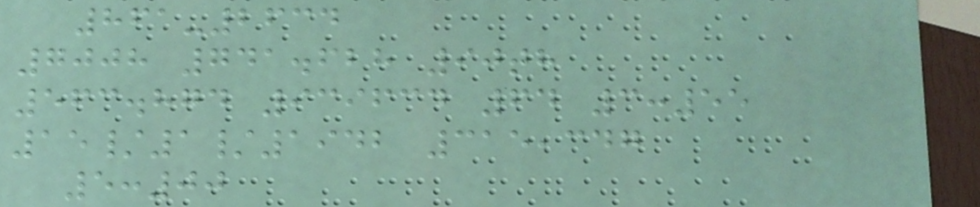861-2634
7008 741.628 90th
563.874 939634 64 3:55
15/1/1942 315,347
5:00
